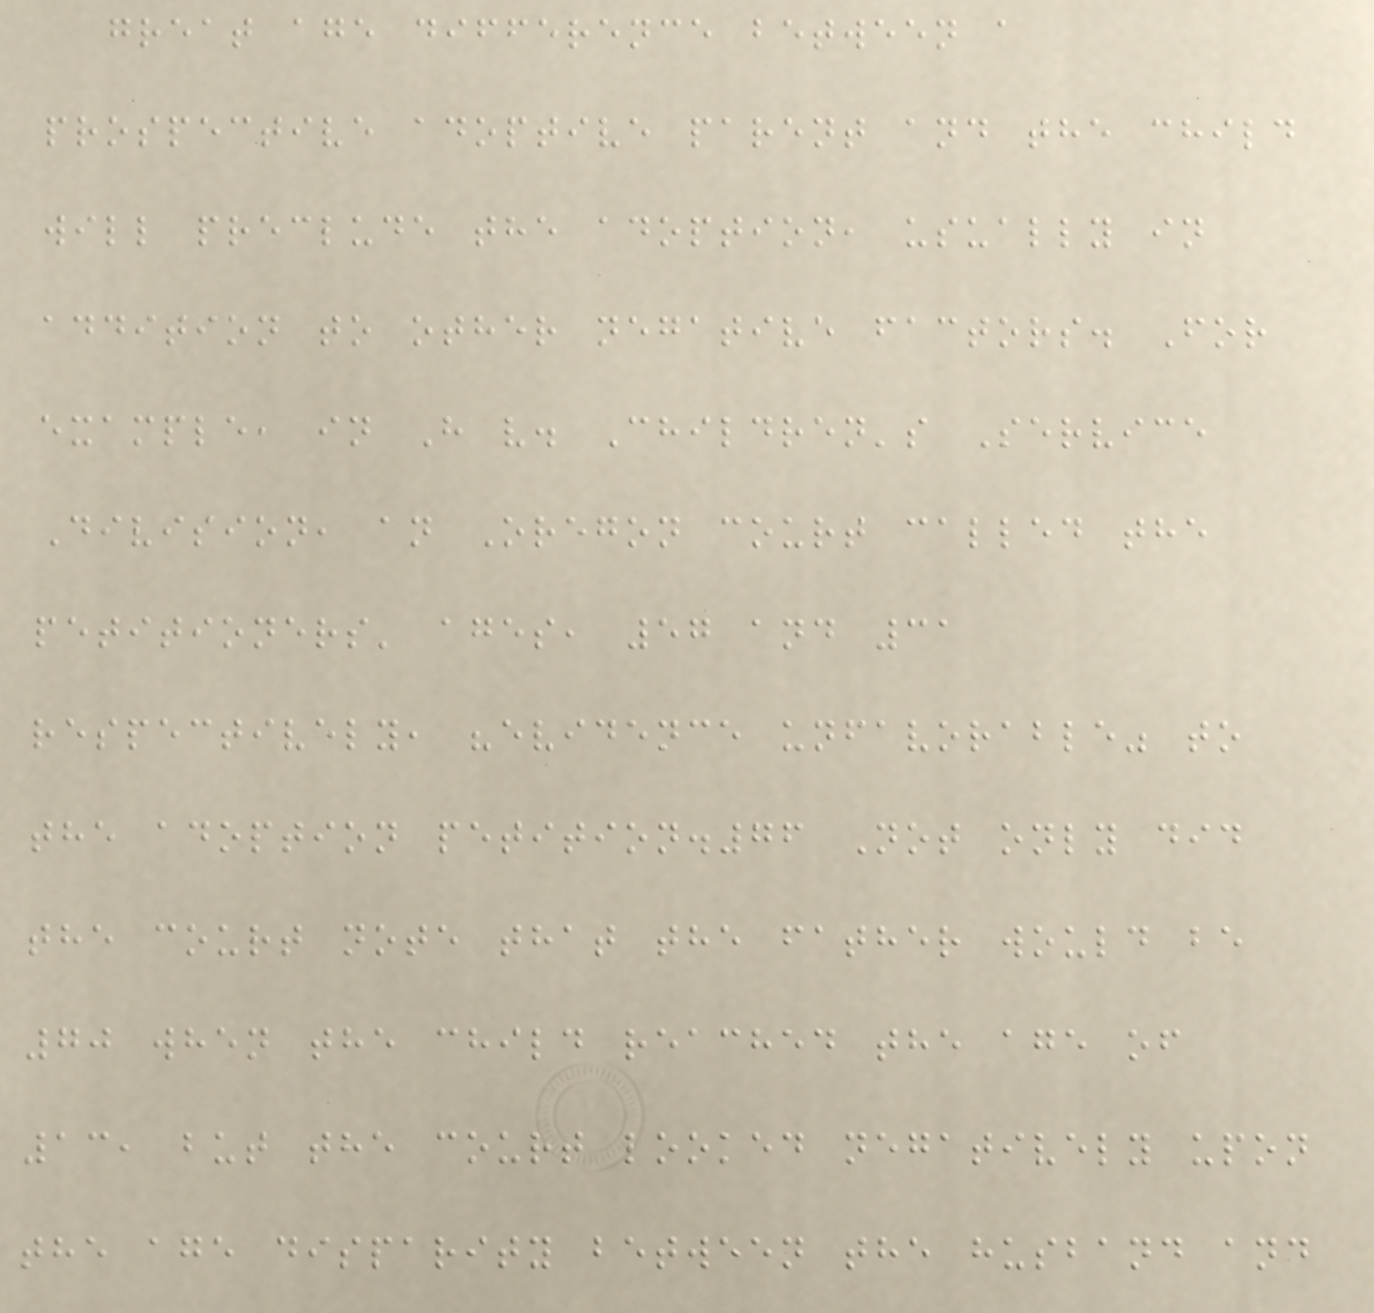great age difference between a
prospective adoptive parent and the child
will preclude the adoption, usually in
addition to other negative factors. For
example, in H v. Children's Service
Division, an Oregon court called the
petitioners' ages, 57 and 31
respectively, "evidence unfavorable" to
the adoption petition.76 Not only did
the court note that the father would be
70 when the child reached the age of
13, but the court looked negatively upon
the age disparity between the husband and
